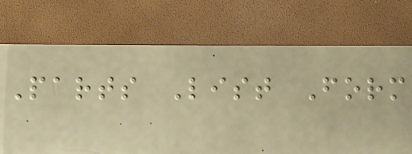Parts List Form
